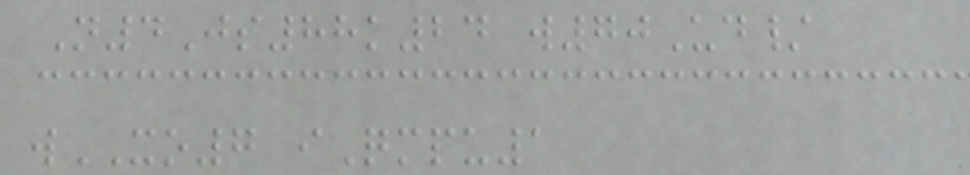N4Js88k24 w70Ud/
wXO7 iQmpu1
